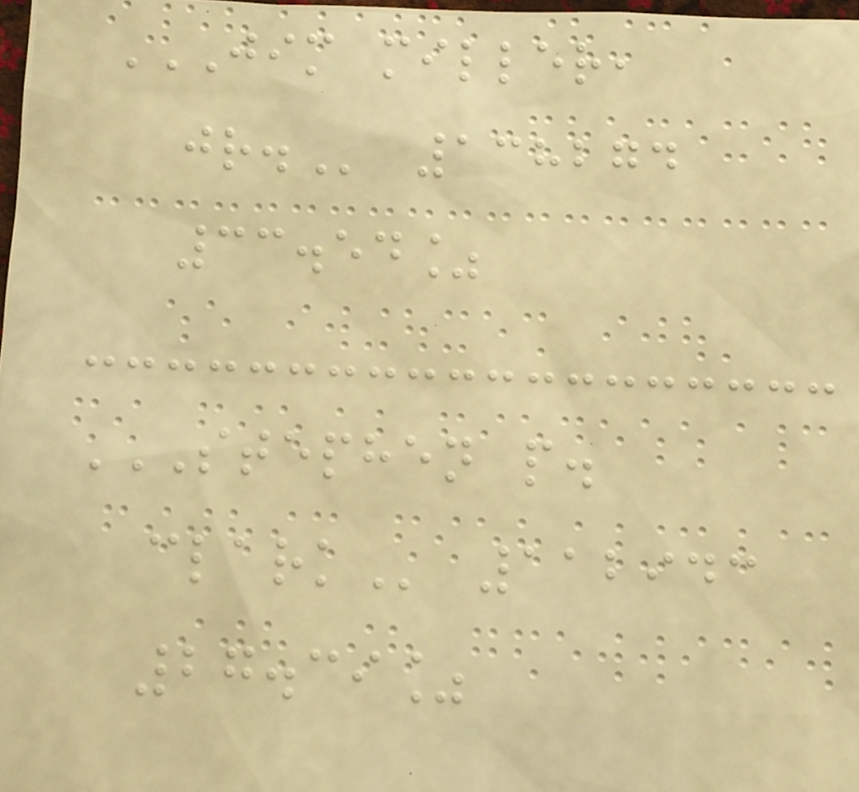JIM MILLER,
JR. 138274
33.54%
STEPHEN P.
CLARK 112943
27.39%
